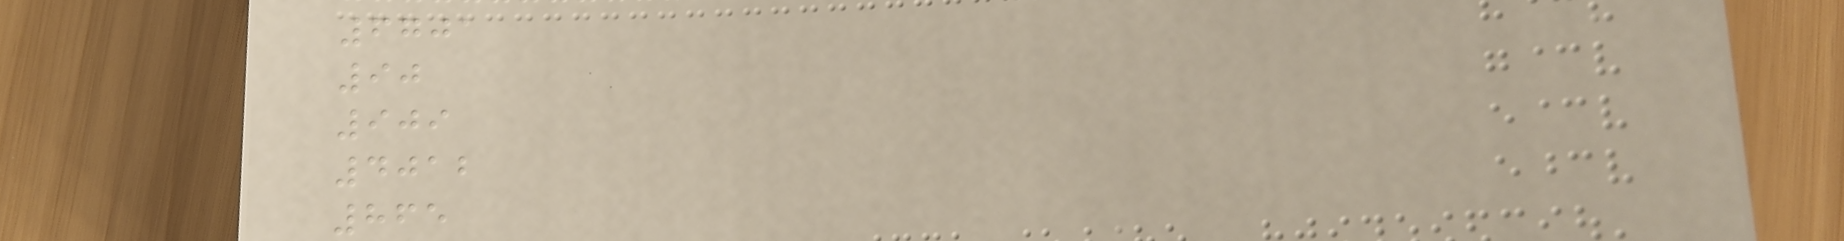6701
90
909
4012
865
